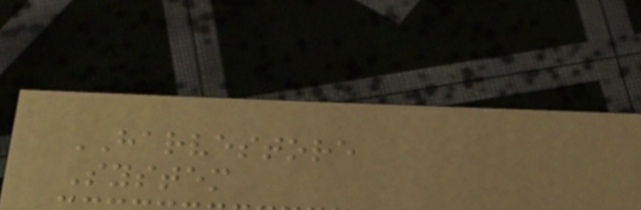HARVESTORE
System
